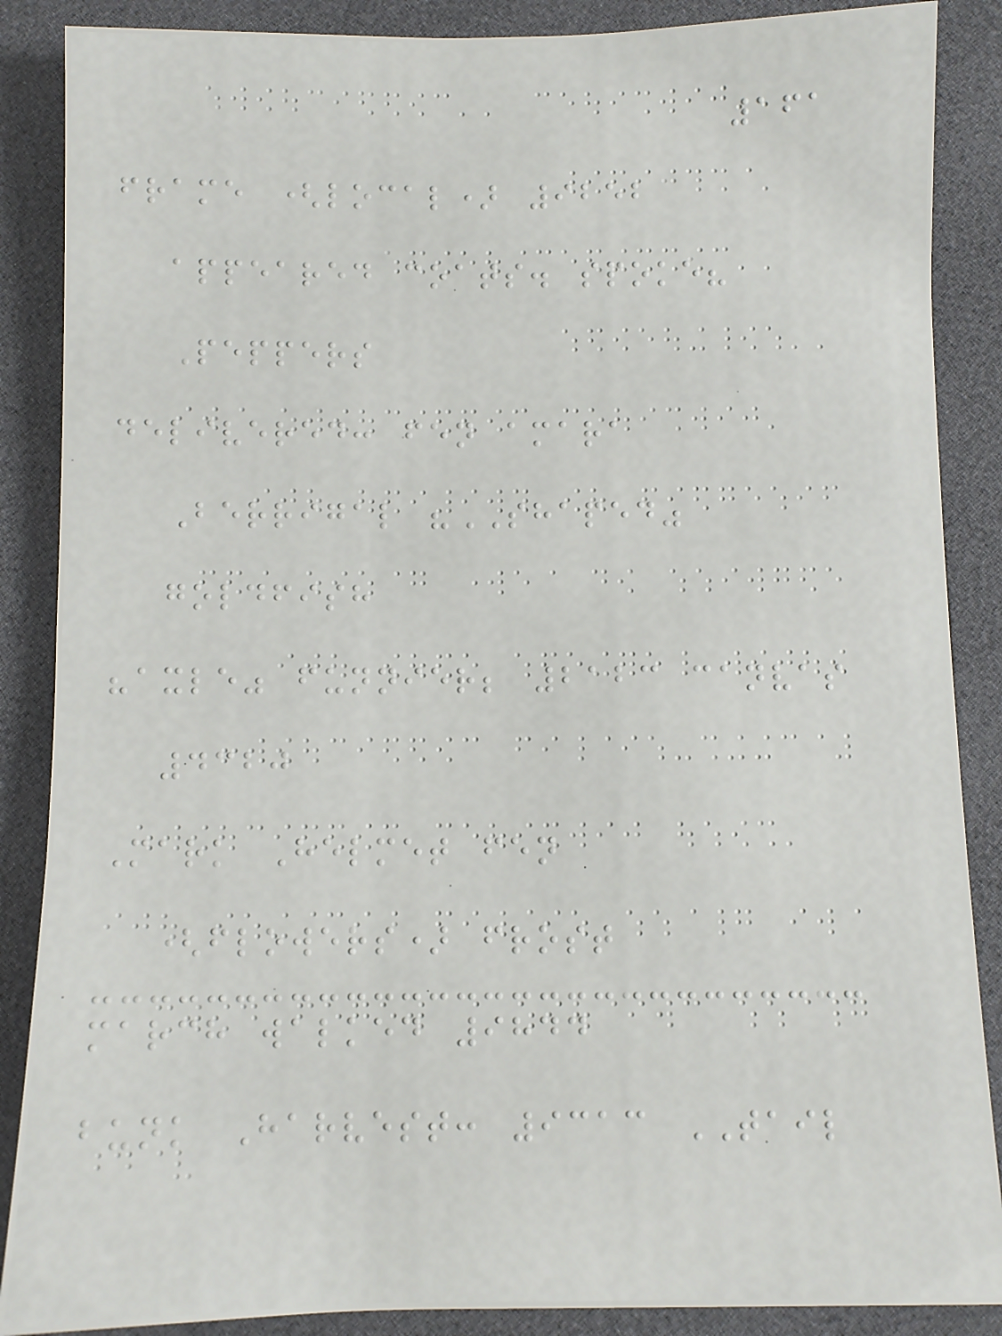161
frame (local) 9252
appeared coats. spoke?
Peppers
delivered: fen amara
Berrigal "SHAPED"
goldfish
"axle" funnier; 2123 canvas
4320
Mark Helmet fen
(flowers) frost
march walked 9844
bunk Harvest: 9313 TAIL
